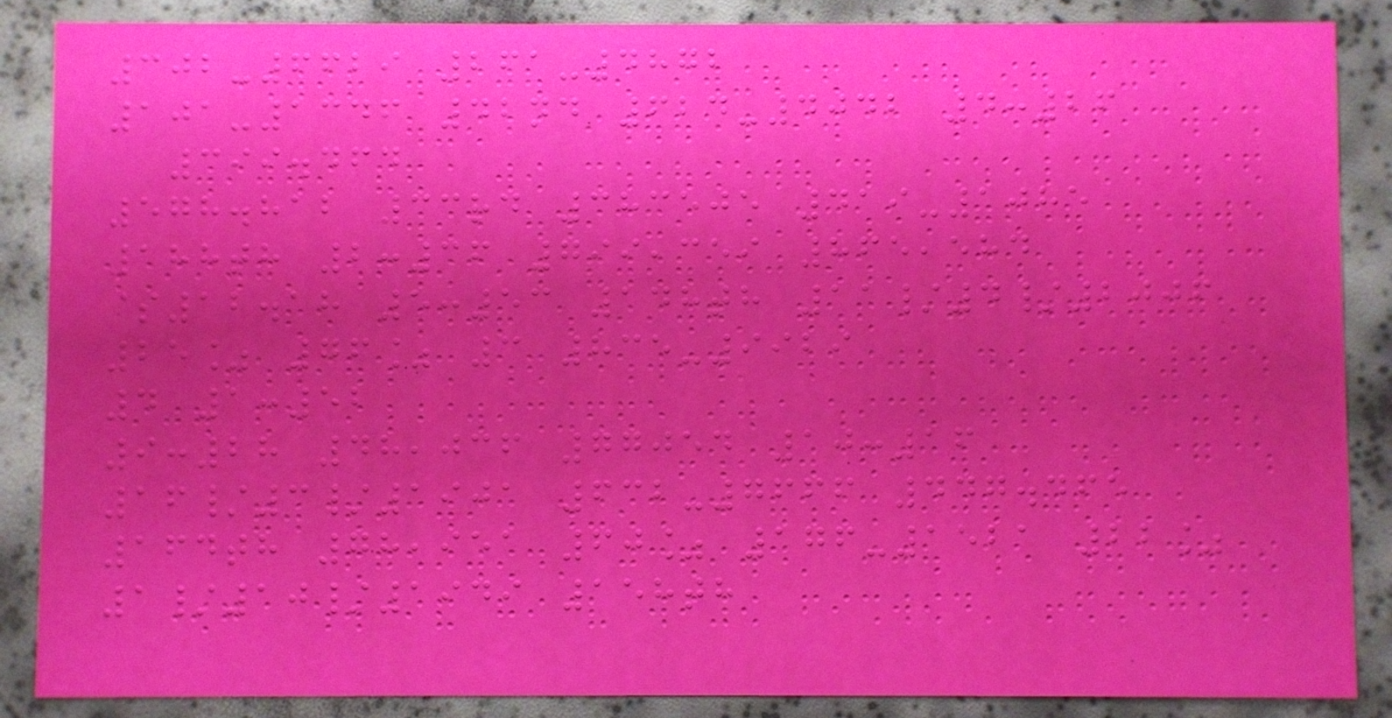302-6629 261-4872
101-1346 42nd 624-4042 4:26
399.464
578.812 33rd 383505 419-1085
188th 2:36 799,359 865,584
$12.18 5:53 148th 11/4/2006
25% 76% 3 835-9929
4 1:52
9:28 48,036 77054 10:16
16/3/1901 632-7666 447.465
164th 78,951 60% 176-1521 22%
1/10/1949 158th
